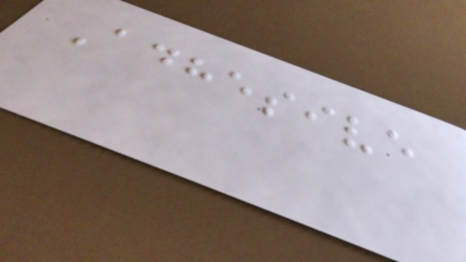Adhesive
